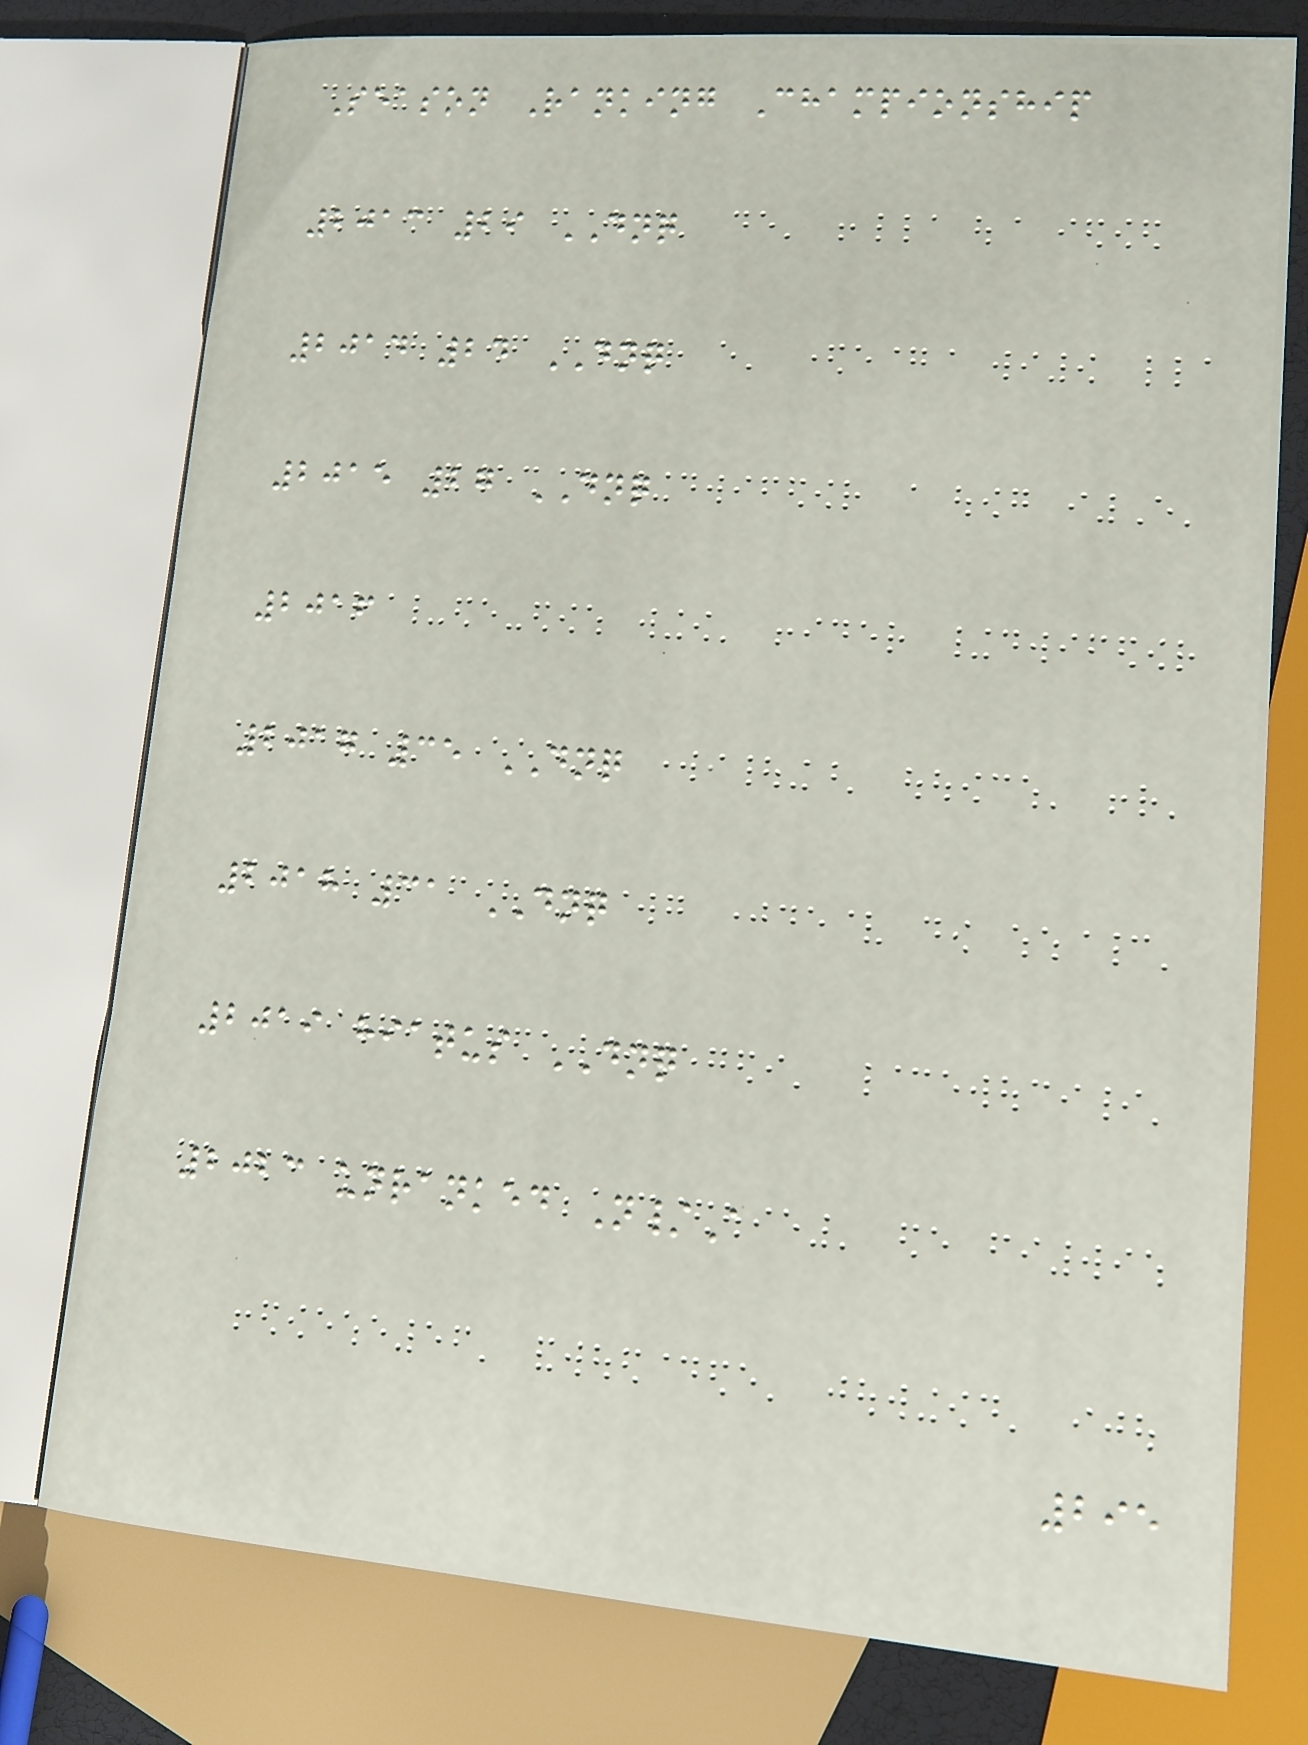Season Ranking Championship
2013 29 DNQ
2014 24 DNQ
2015 27 DNQ
2016
2017 35 DNQ
2018 31 DNQ
2019 hiatus DNQ
2023 unranked N/A
295
